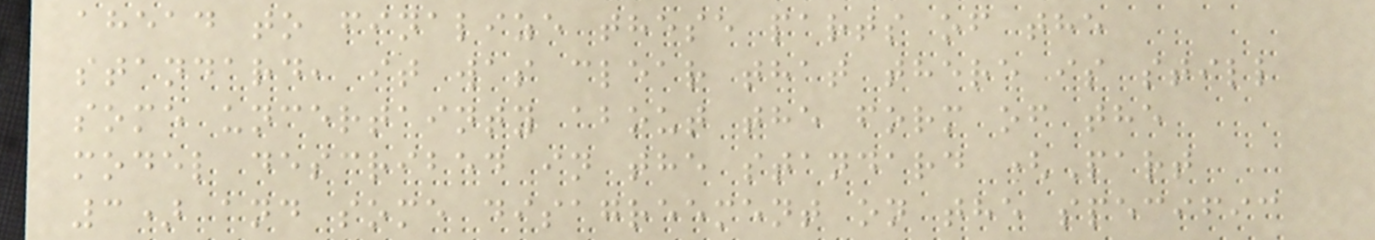ahead to finalize these parts of the
standard, it was clear that there is still
some uncertainty about the form of the
model described in the standard (Part
3) and some disagreement on the specific
